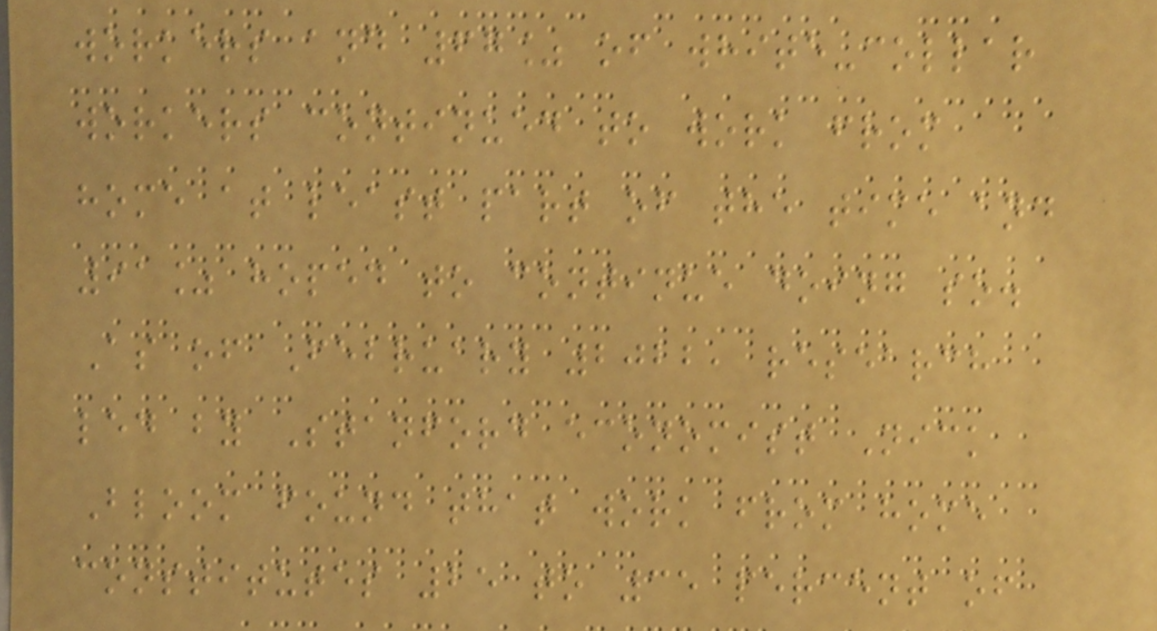workers and 67% of white-collar
workers continued to work from
home at least part of the time and
91% hoped to continue doing so.
As of February 2022, research
led by Stanford economist Nick
Bloom found that work from home
constitutes 25 to 35 percent of
